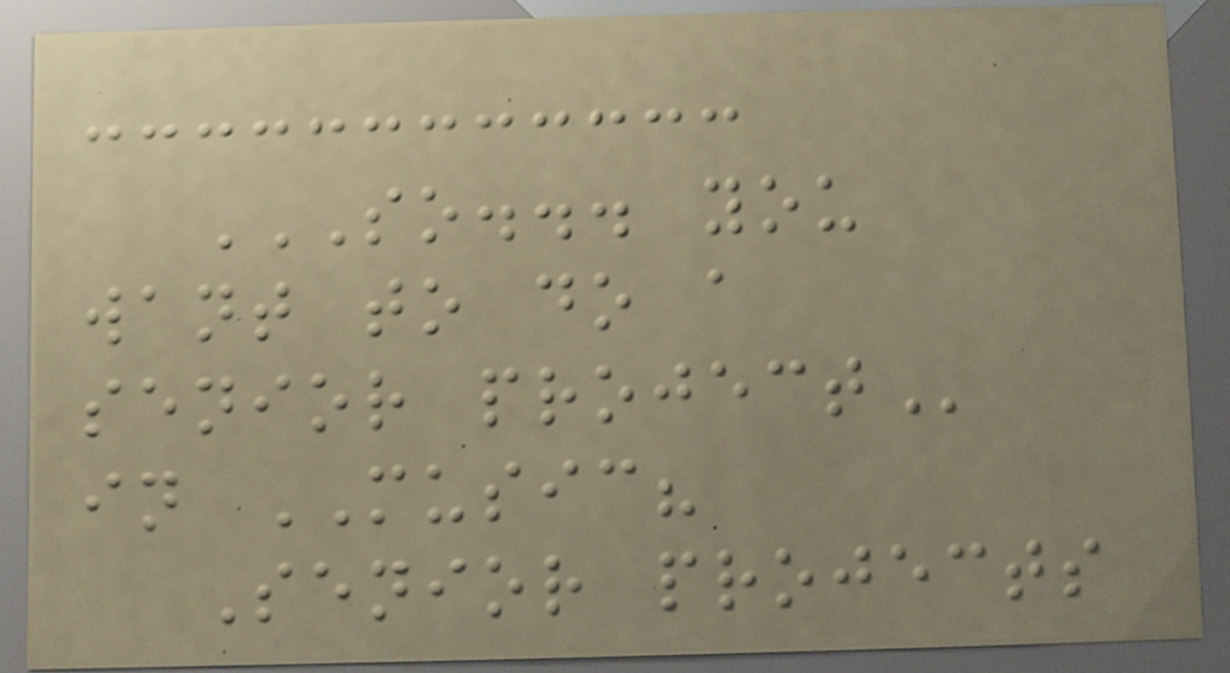SO... YOU
WANT TO DO A
SENIOR PROJECT
in MUSIC?
Senior projects
